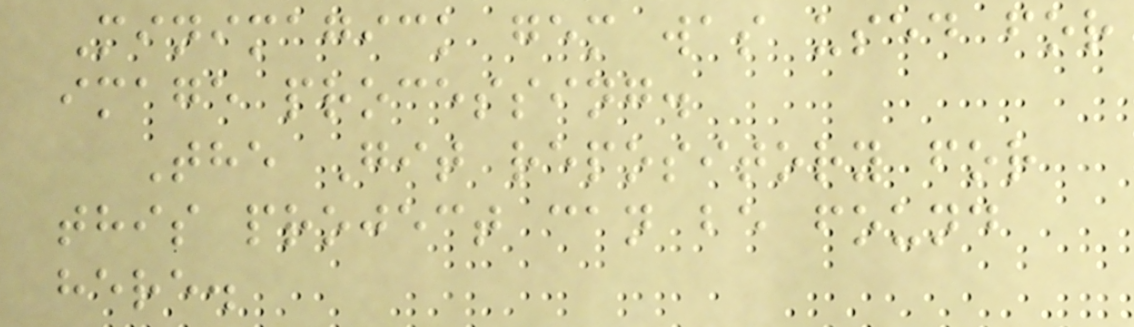Minimagick gem was used for
image processing.
The Git repository for
this project can be found
here.
